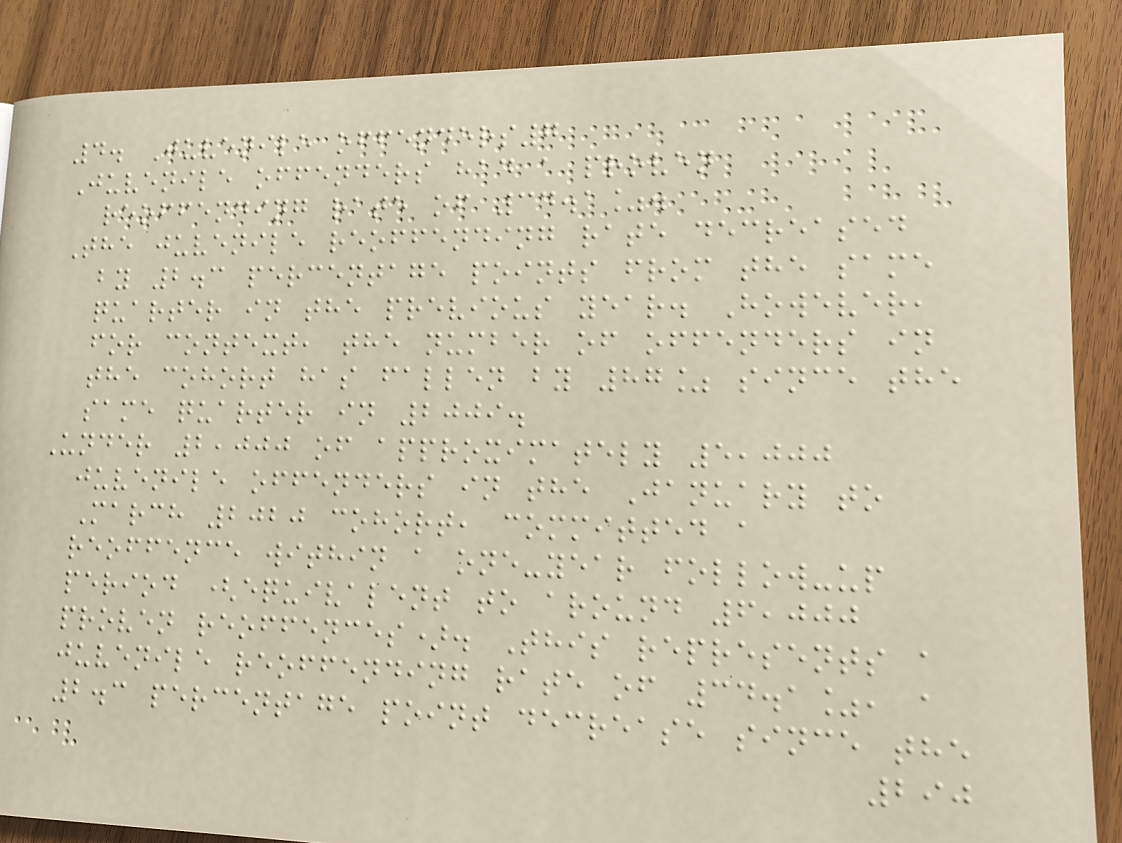4. Juvenile offenders7
Juvenile offenders had a proven
reoffending rate of 34.1%.
The juvenile reoffending rate decreased
by 2.3 percentage points from the same
quarter in the previous year. However,
for context, the number of offenders in
the cohort has fallen by 87% since the
same quarter in 2009.
Under 2,000 of approximately 5,000
juvenile offenders in the January to
March 2020 cohort, committed a
reoffence within a one-year follow-up
period (equivalent to around 6,000
proven reoffences). This represents a
juvenile reoffending rate of 34.1%, a
2.3 percentage point decrease since the
290
